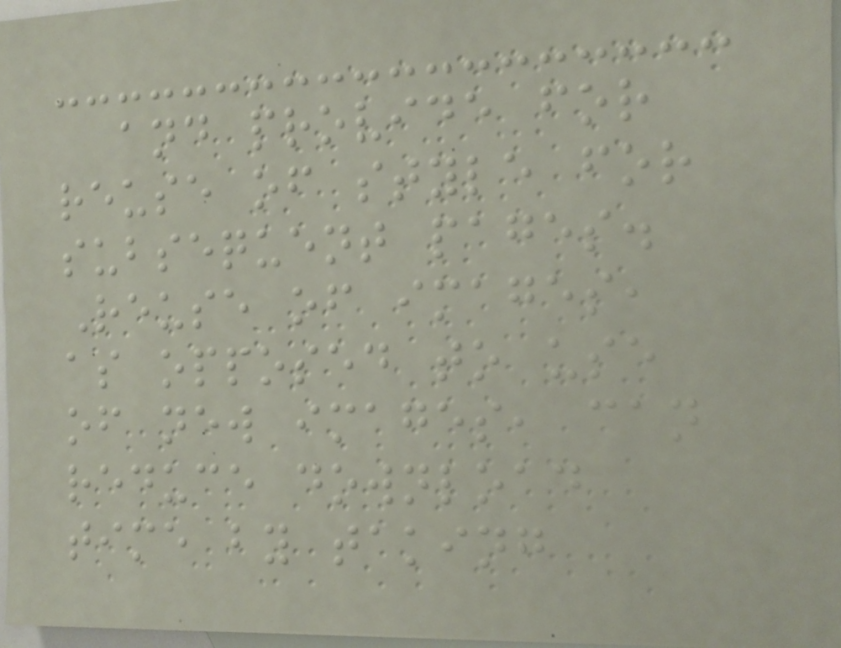and provide for
reuse of style for
subsequent pages.
Reuse of images,
as opposed to use
of new images, can
reduce download
time by taking
